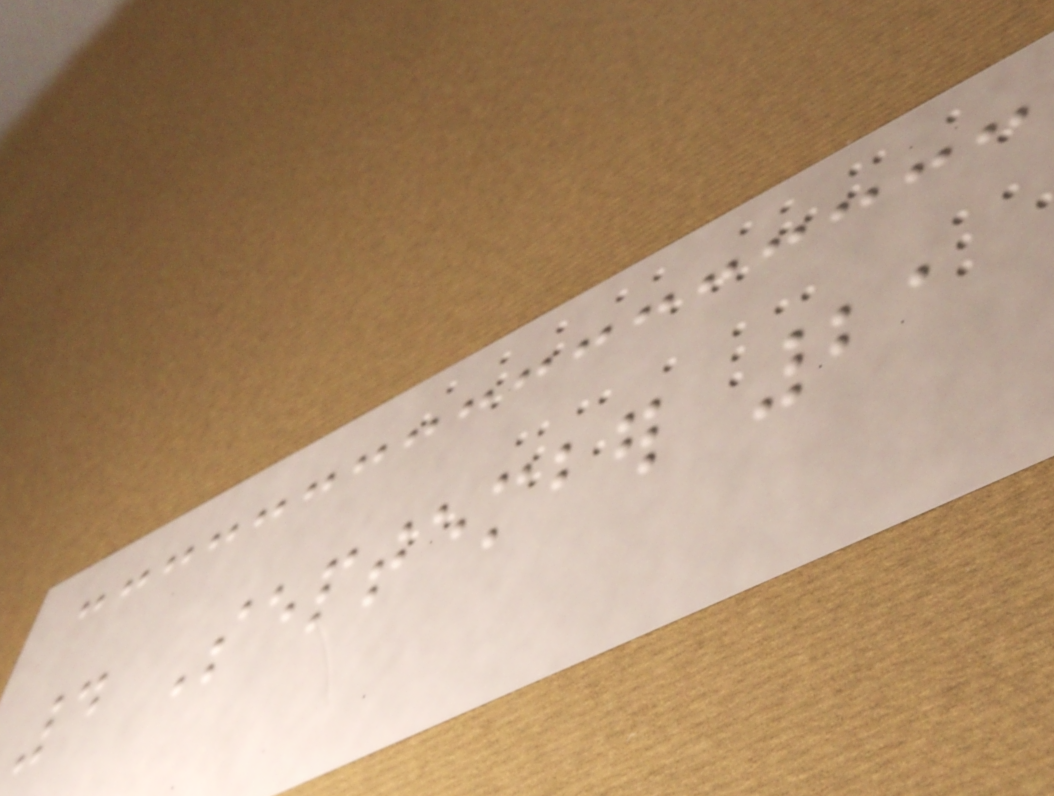4 September 21
